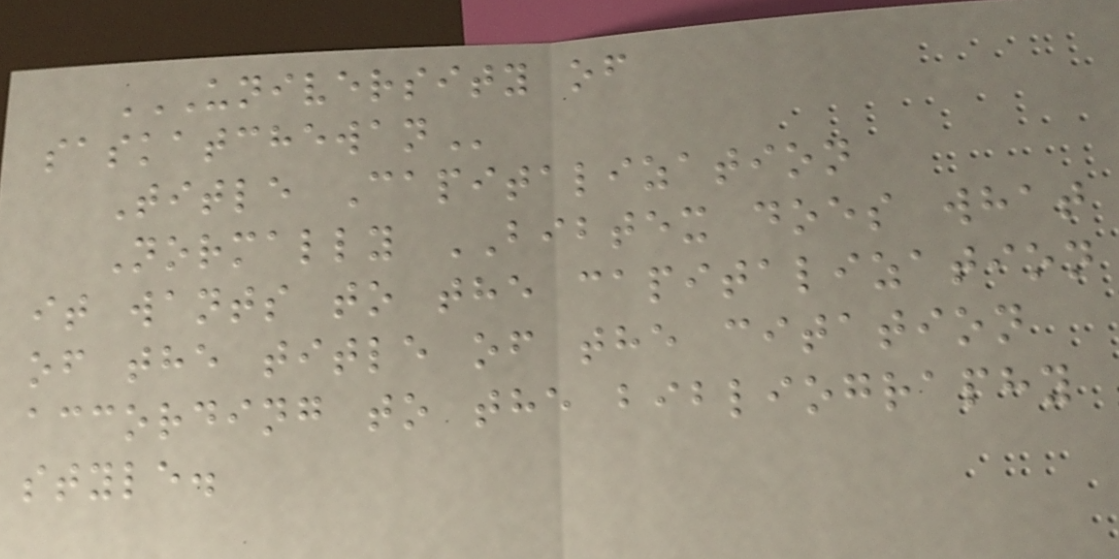UNIVERSITY OF
SASKATCHEWAN
Title Capitalization
Normally BIBTEX does what
it wants to the capitalization
of the title of the citation
according to the bibliography
style.
